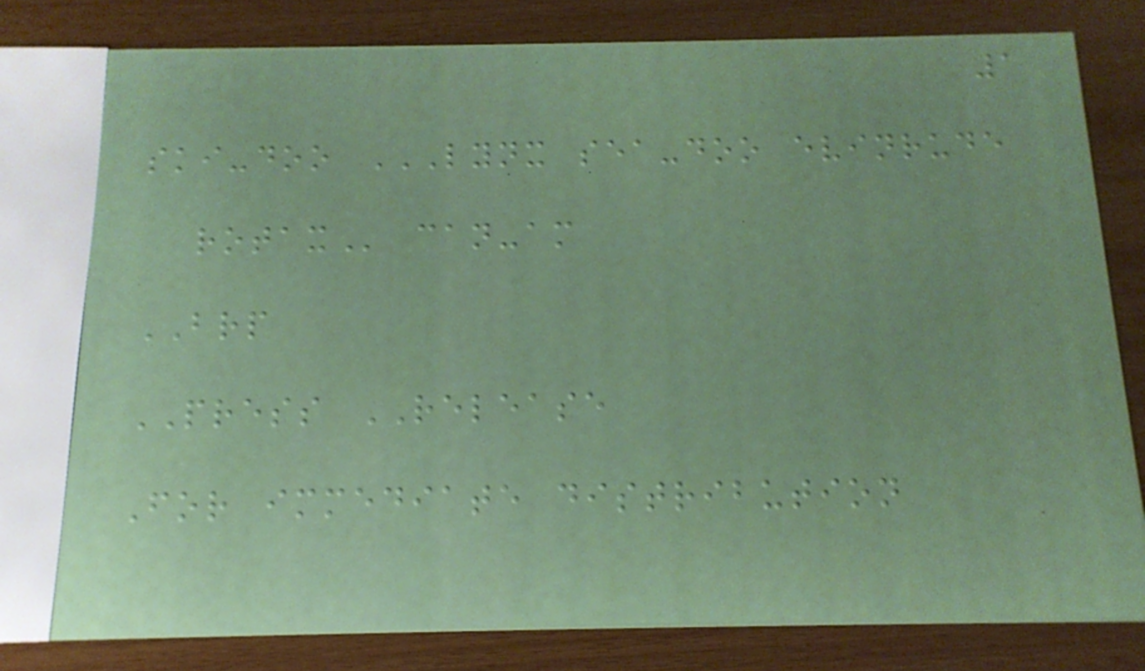1
ski-doo LYNX SEA-DOO EVINRUDE
ROTAX can-am
BRP
PRESS RELEASE
For immediate distribution
